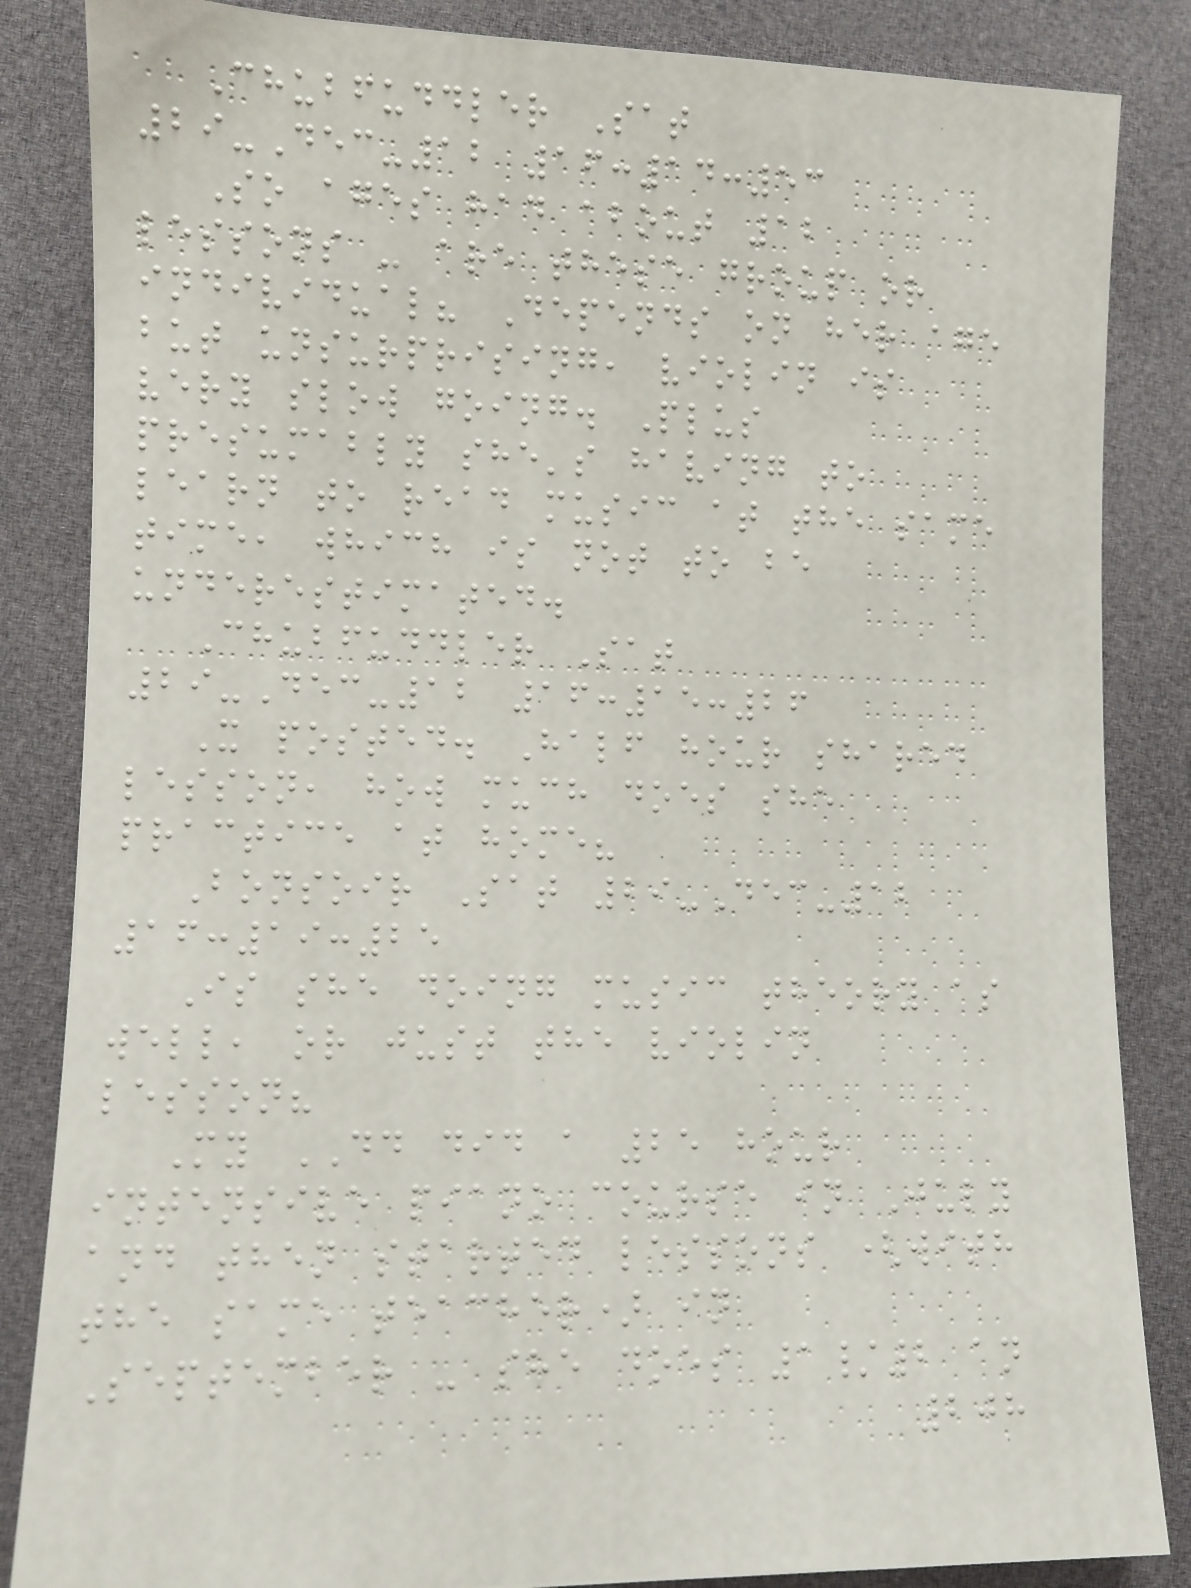Chubfuddler Sat
29-Dec-12 16:14:53
So ages had about 12
lessons - are these group or
individual? Depends on her age
but unsurprising, violin is
very slow going. Plus
presumably she's having to
learn to read music at the same
time, which is not to be
underestimated.
Chubfuddler Sat
29-Dec-12 16:15:26
X posted. Half hour shared
lesson, how much does she
practice at home?
Bonsoir Sat 29-Dec-12
16:19:25
Is she doing music theory as
well, or just the violin
lesson?
My DD did a 25 hour
intensive piano course in July
and then started lessons (with
the same teacher) in
September - she does 1/2 an
208
